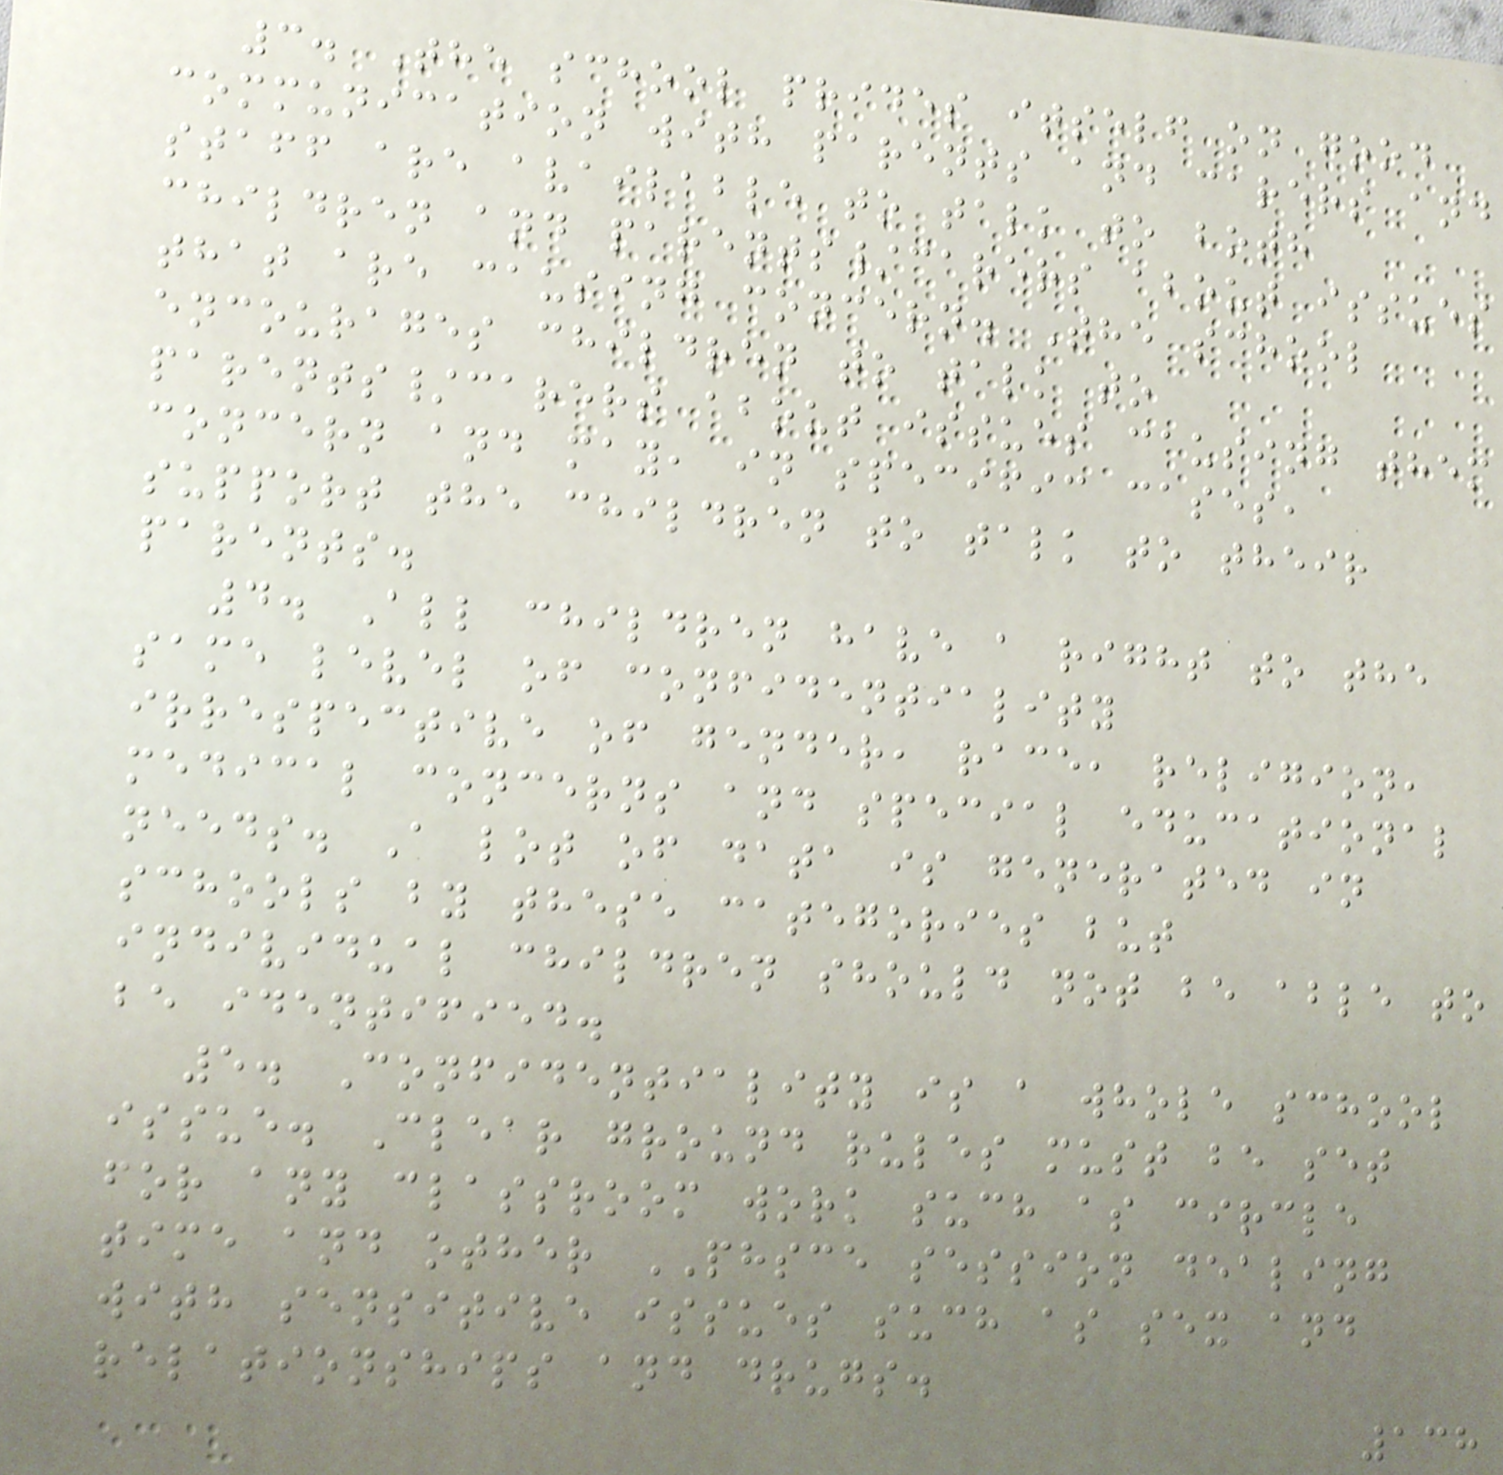3. The school prides itself on good
communication with parents and carers and
staff are available to talk to both
children and parents/carers about issues
that are causing concern. The school
encourages children to talk to
parents/carers about issues causing them
concern and may, in specific cases,
support the children to talk to their
parents.
4. All children have a right to the
same level of confidentiality
irrespective of gender, race, religion,
medical concerns and special educational
needs. A lot of data is generated in
schools by these categories but
individual children should not be able to
be identified.
5. Confidentiality is a whole school
issue. Clear ground rules must be set
for any classroom work such as circle
time and other PHSCE session dealing
with sensitive issues such as sex and
relationships and drugs.
138
